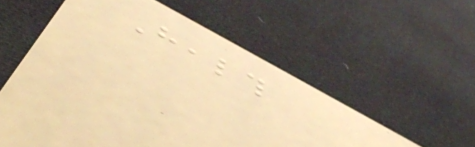Health
